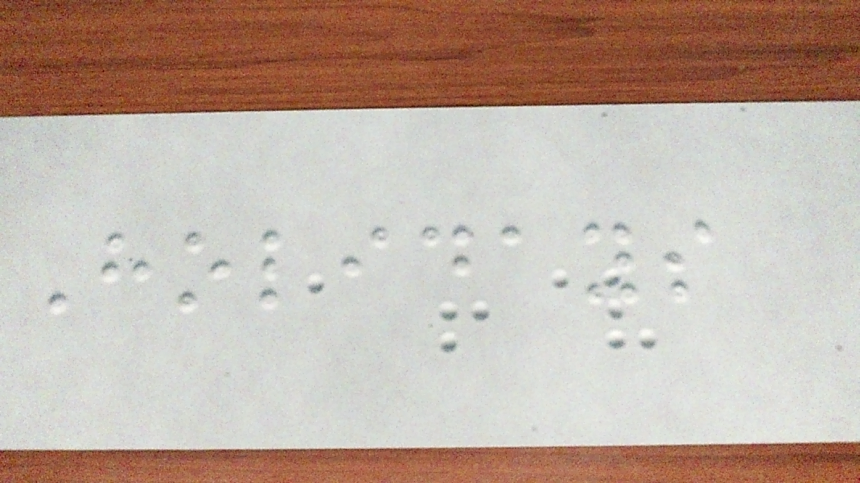Holidays
